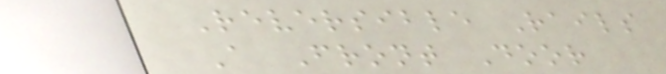Reversible Rails
A Front Door
